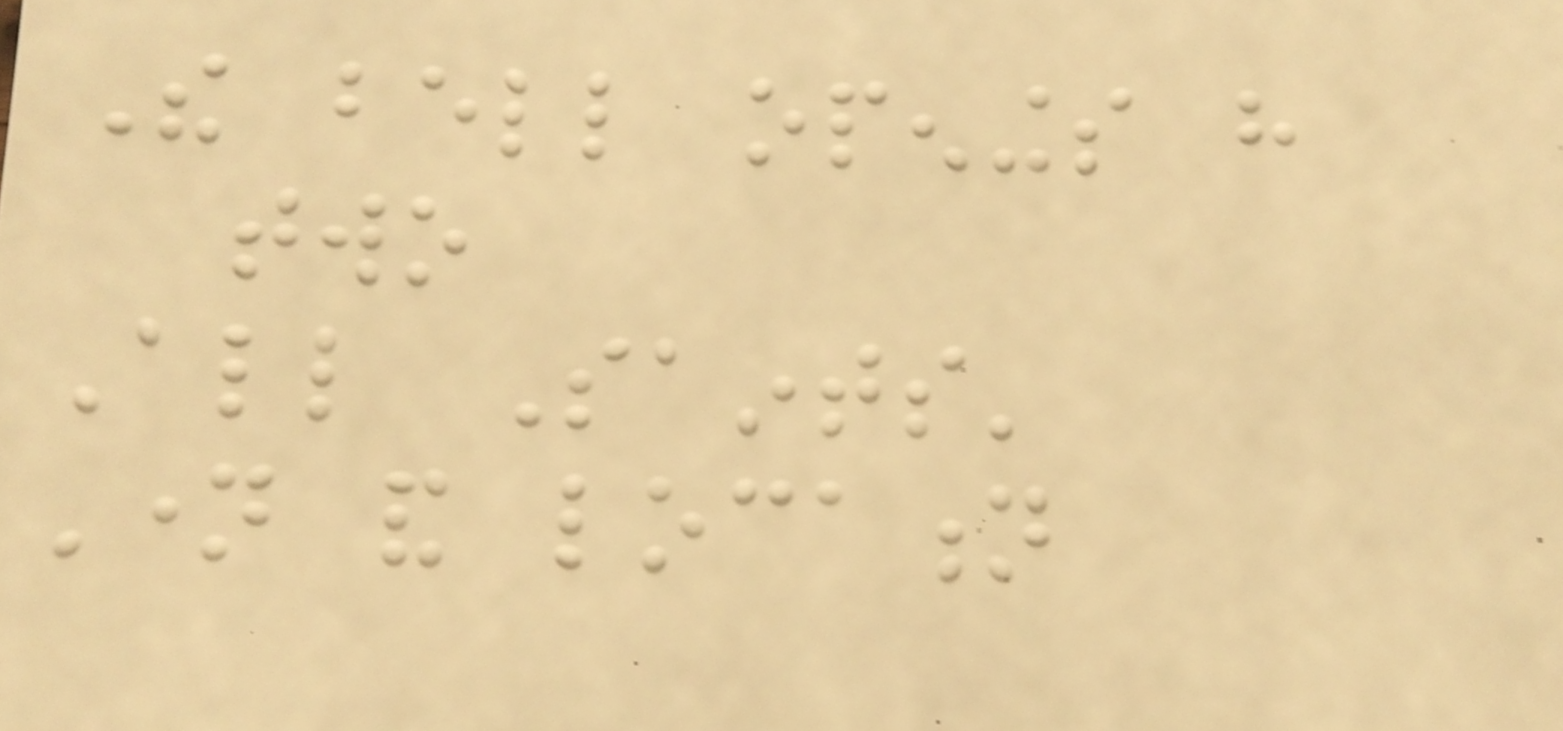The bell openings have
two
All Saints'
Name and location
